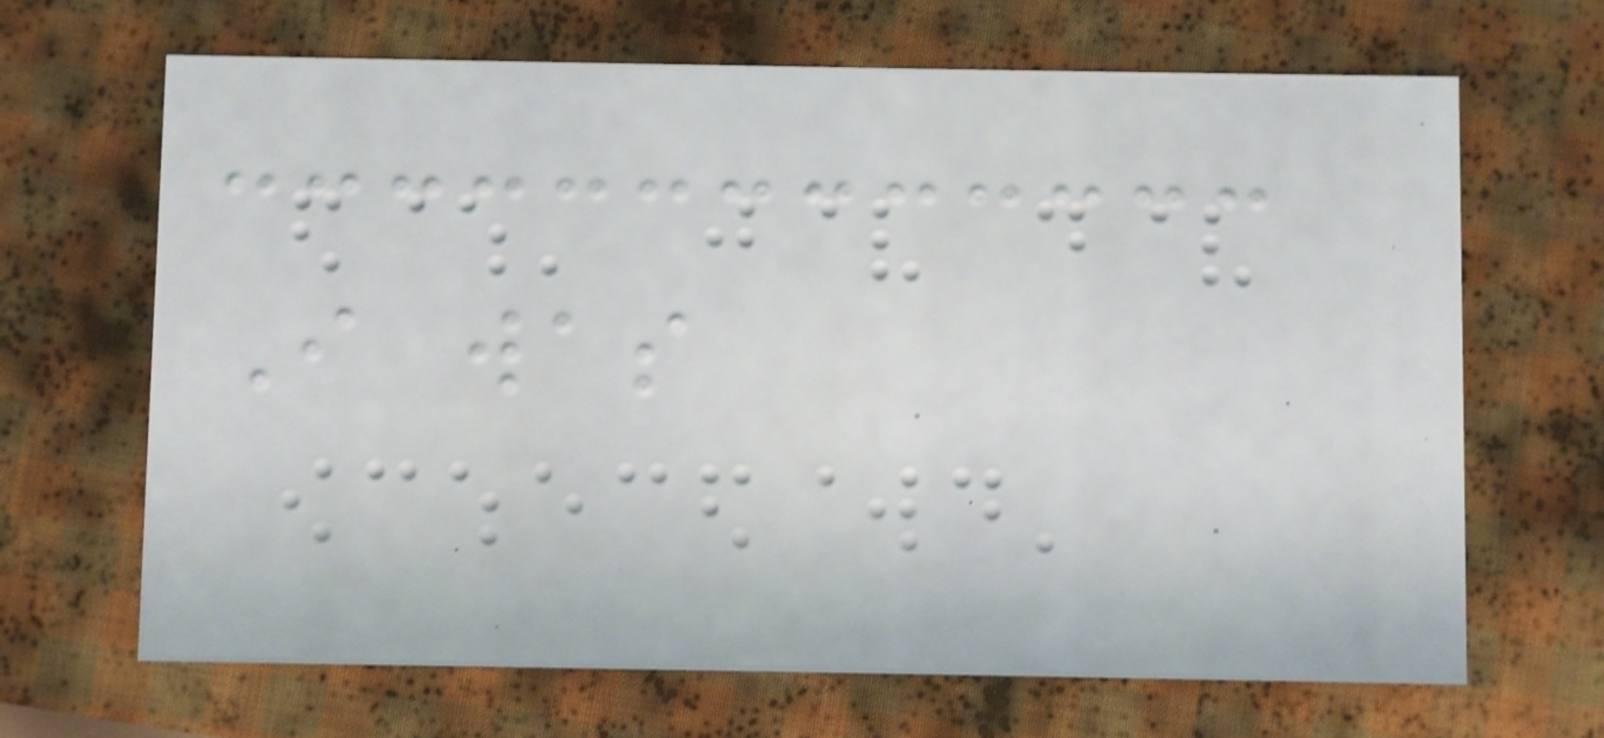I was
